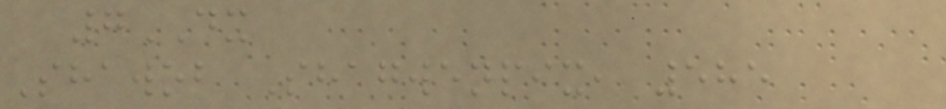7DX
Shawob Shagwenpix, 585
